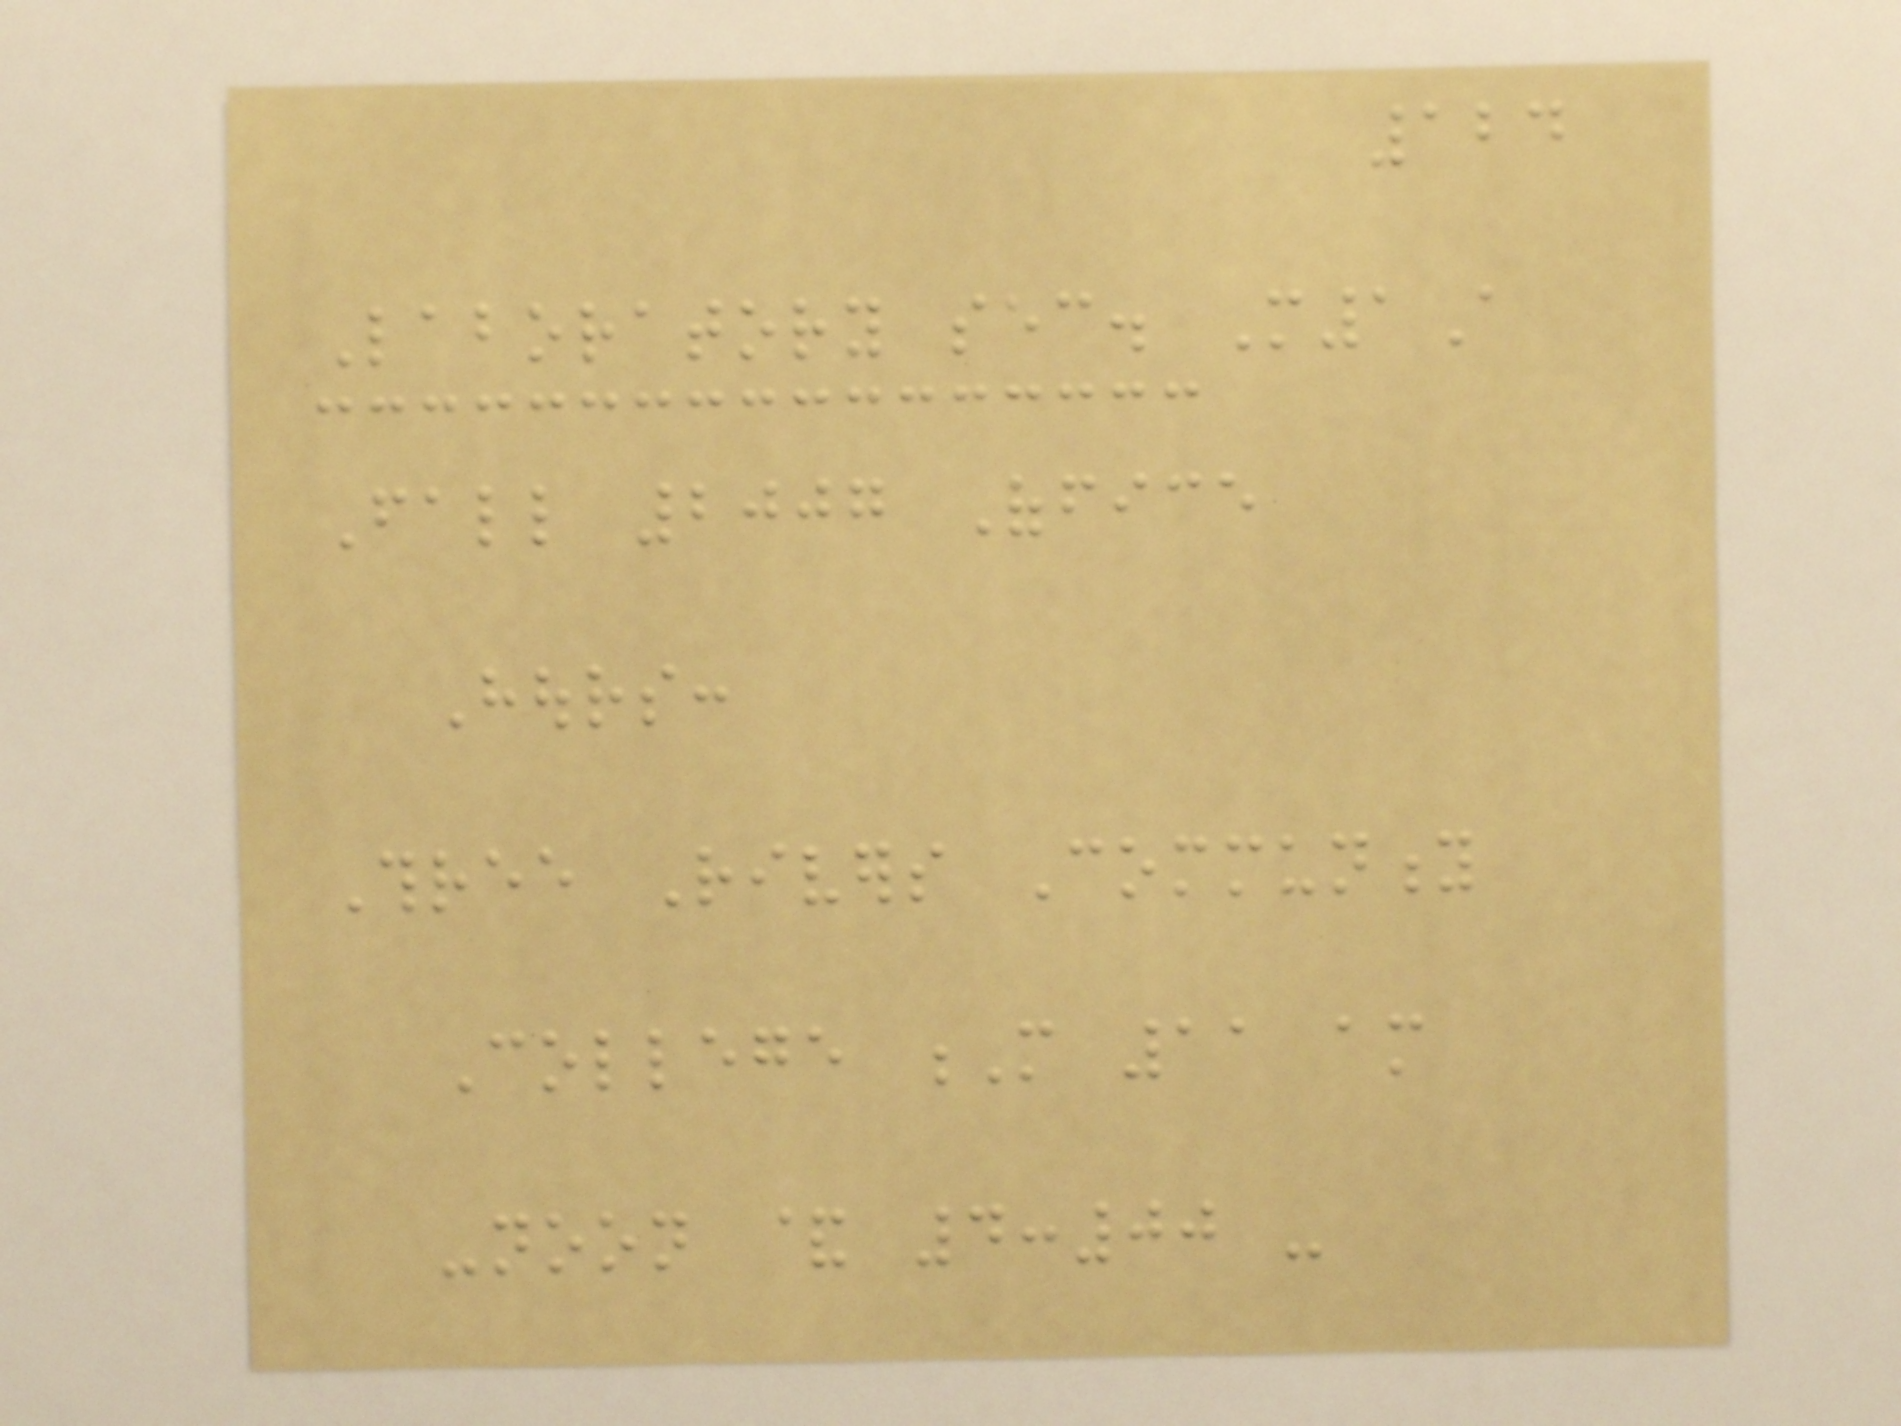124
Laboratory sec. M1A
Fall 2007 Office
Hours:
Three Rivers Community
College M 11 am
-noon & 4:00 -
